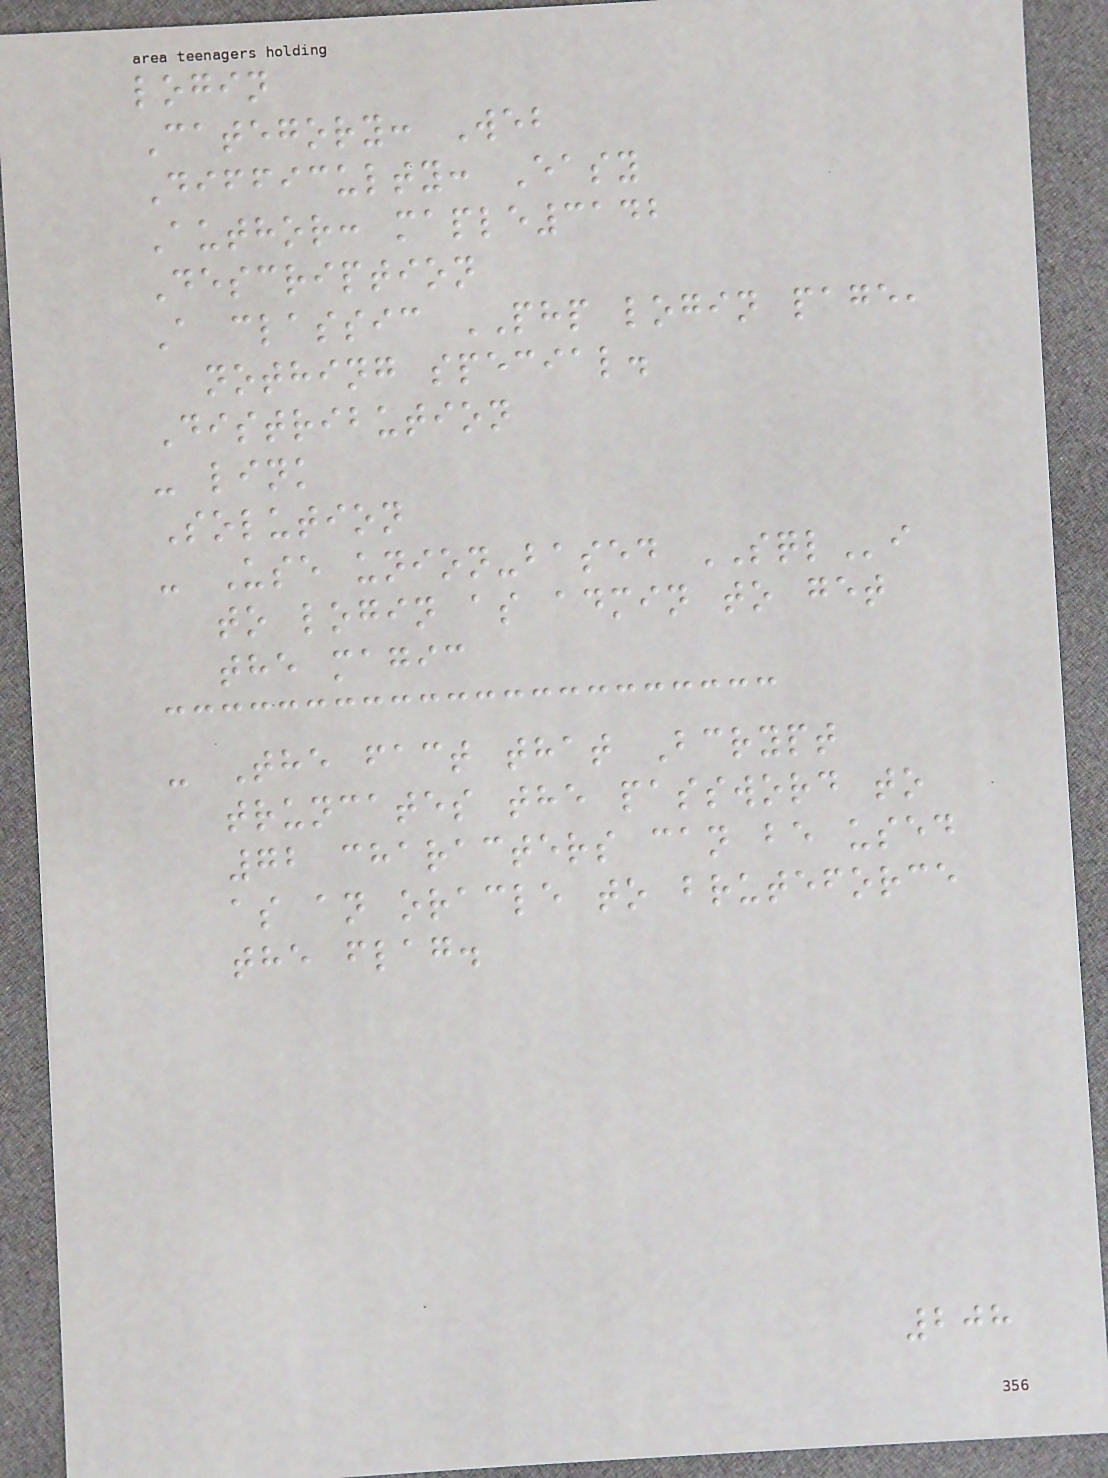login
Category: Web
Difficulty: Easy
Author: maple3142
Description
A classic PHP login page,
nothing special.
Distribution
- link
Solution
- Use union-based SQLi
to login as admin to get
the magic
- The fact that Bcrypt
truncates the password to
72 characters can be used
as an oracle to bruteforce
the flag.
208
